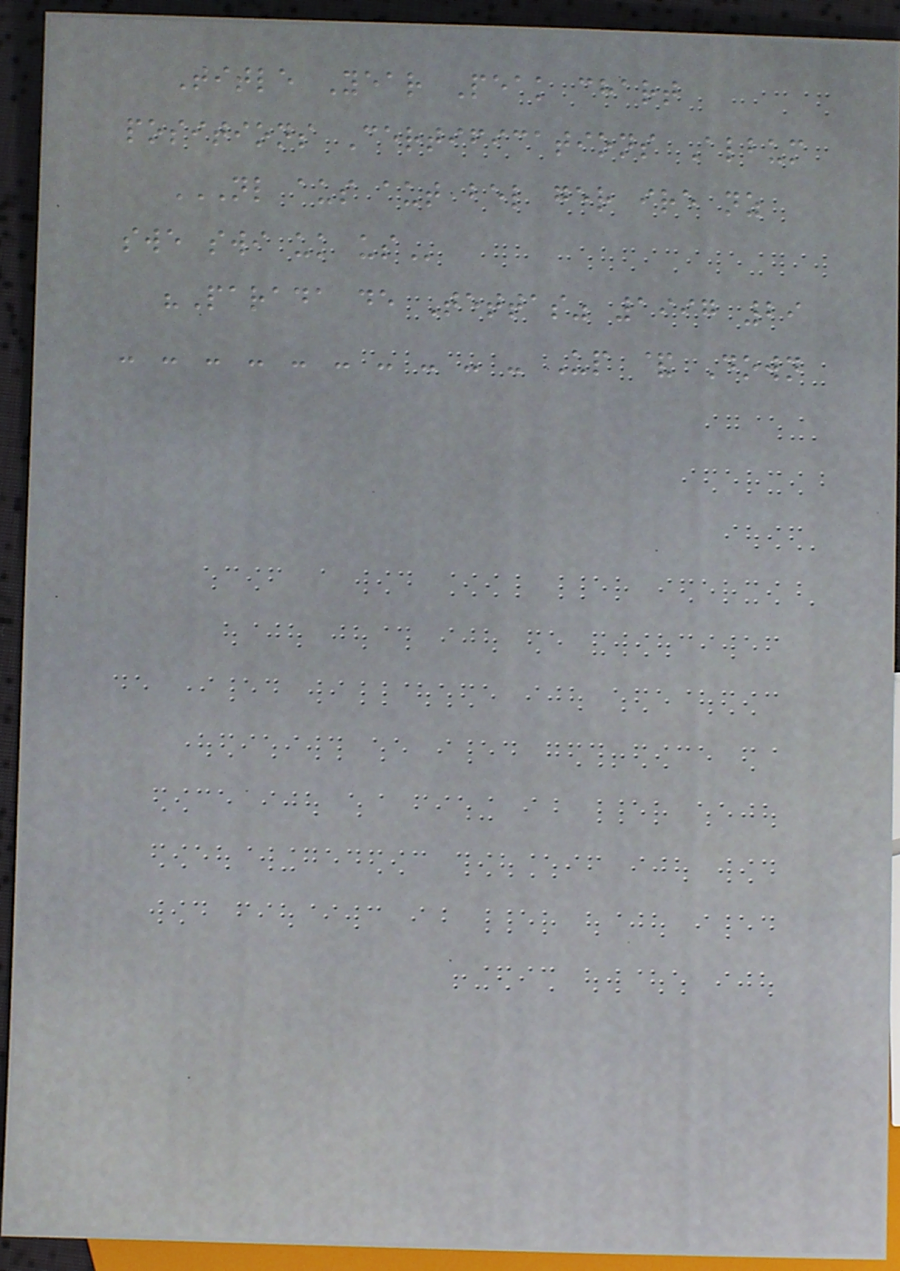Title Year Peak chart
positions Certifications Album
NL AUS AUT BEL GER IRE NZ
SWE SWI UK US
"Parada de Tettas" 1997 29
- - - - - - - - - - Up & Down
